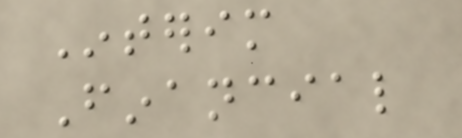Interim
Financial
